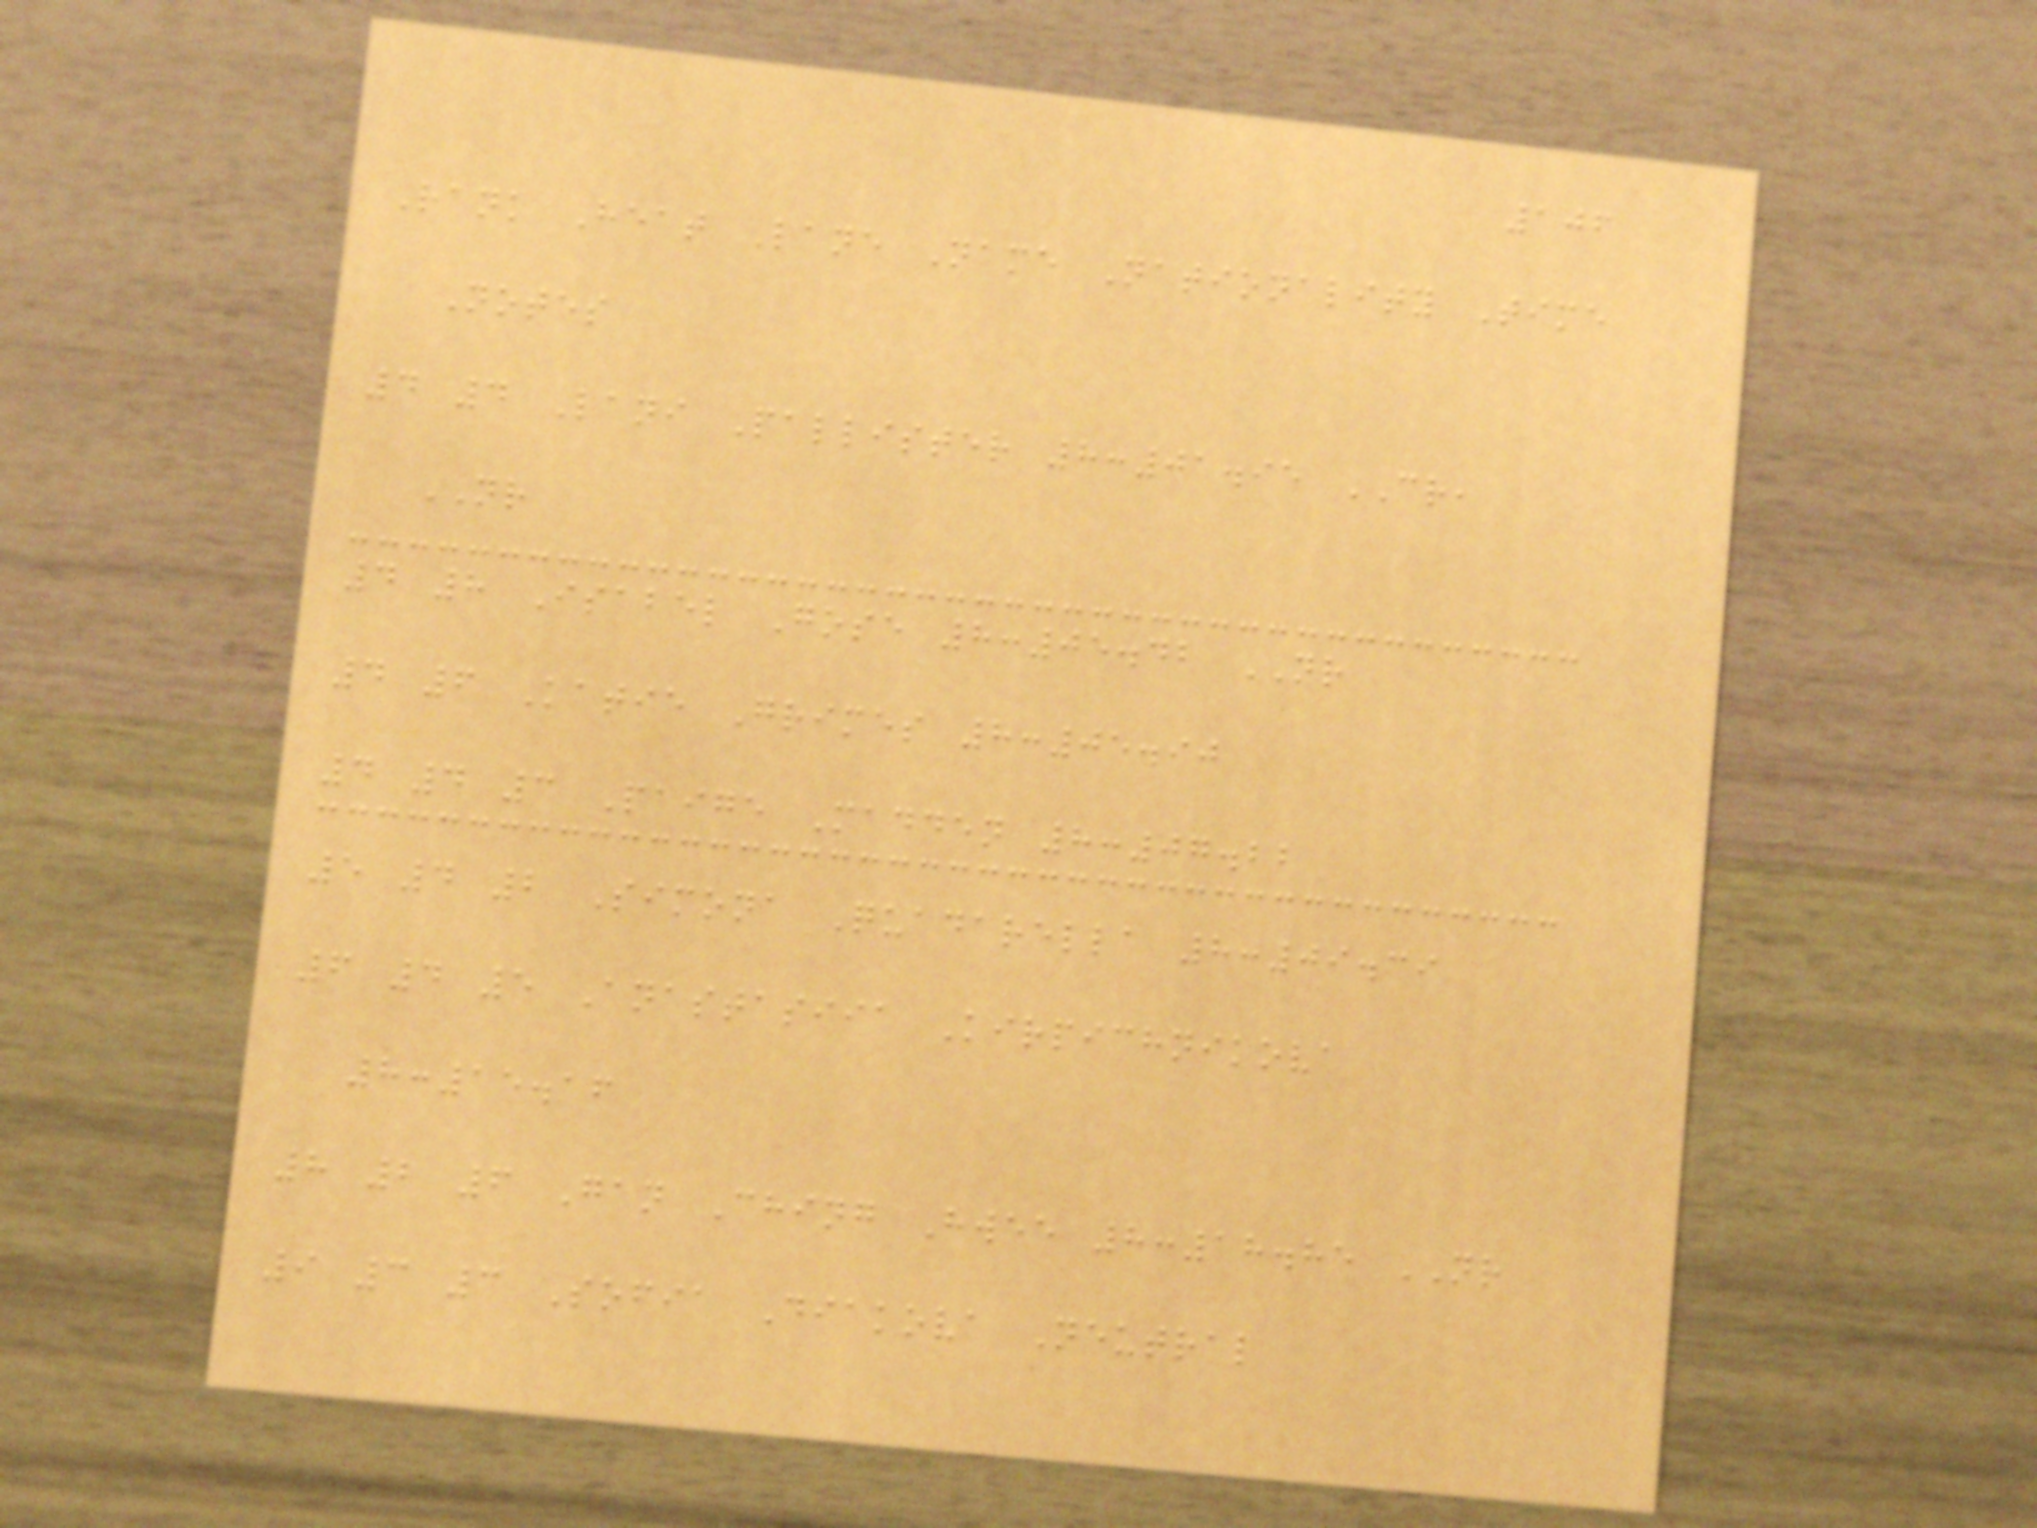106
Rank Heat Lane Name Nationality Time
Notes
4 4 Lani Pallister 8:01.95 CR,
NR
4 8 Isabel Gose 8:05.42 NR
4 6 Katie Grimes 8:05.90
4 4 3 Paige Madden 8:07.22
5 4 2 Simona Quadarella 8:09.39
6 4 5 Anastasiia Kirpichnikova
8:15.16
8 2 6 Gan Ching Hwee 8:18.85 NR
9 3 3 Sofia Diakova Neutral
